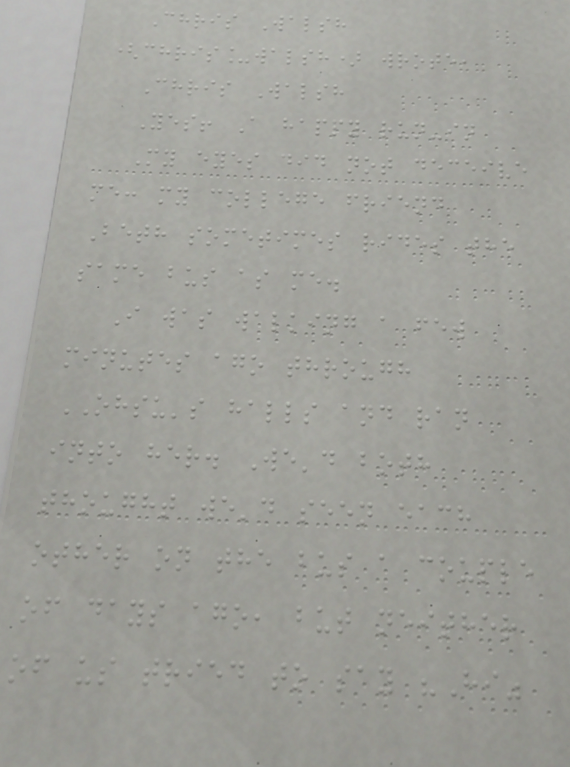Chris Walsh
(chris_walsh) wrote,
Chris Walsh
Yes! A happy run-in
My eyes did not deceive
me: my college friend
Beth sometimes rides the
same bus as me.
I was walking a few
minutes ago through
OHSU's halls and ran
into her. We'd both
thought we'd seen each
other on the bus a couple
of days ago, but neither
of us tried to say "Hi"
